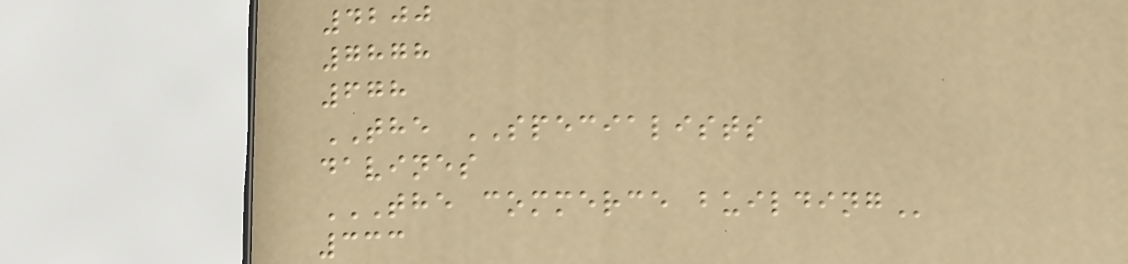4200
7878
678
THE SPECIALISTS
davines
THE COMMERCE BUILDING
333
